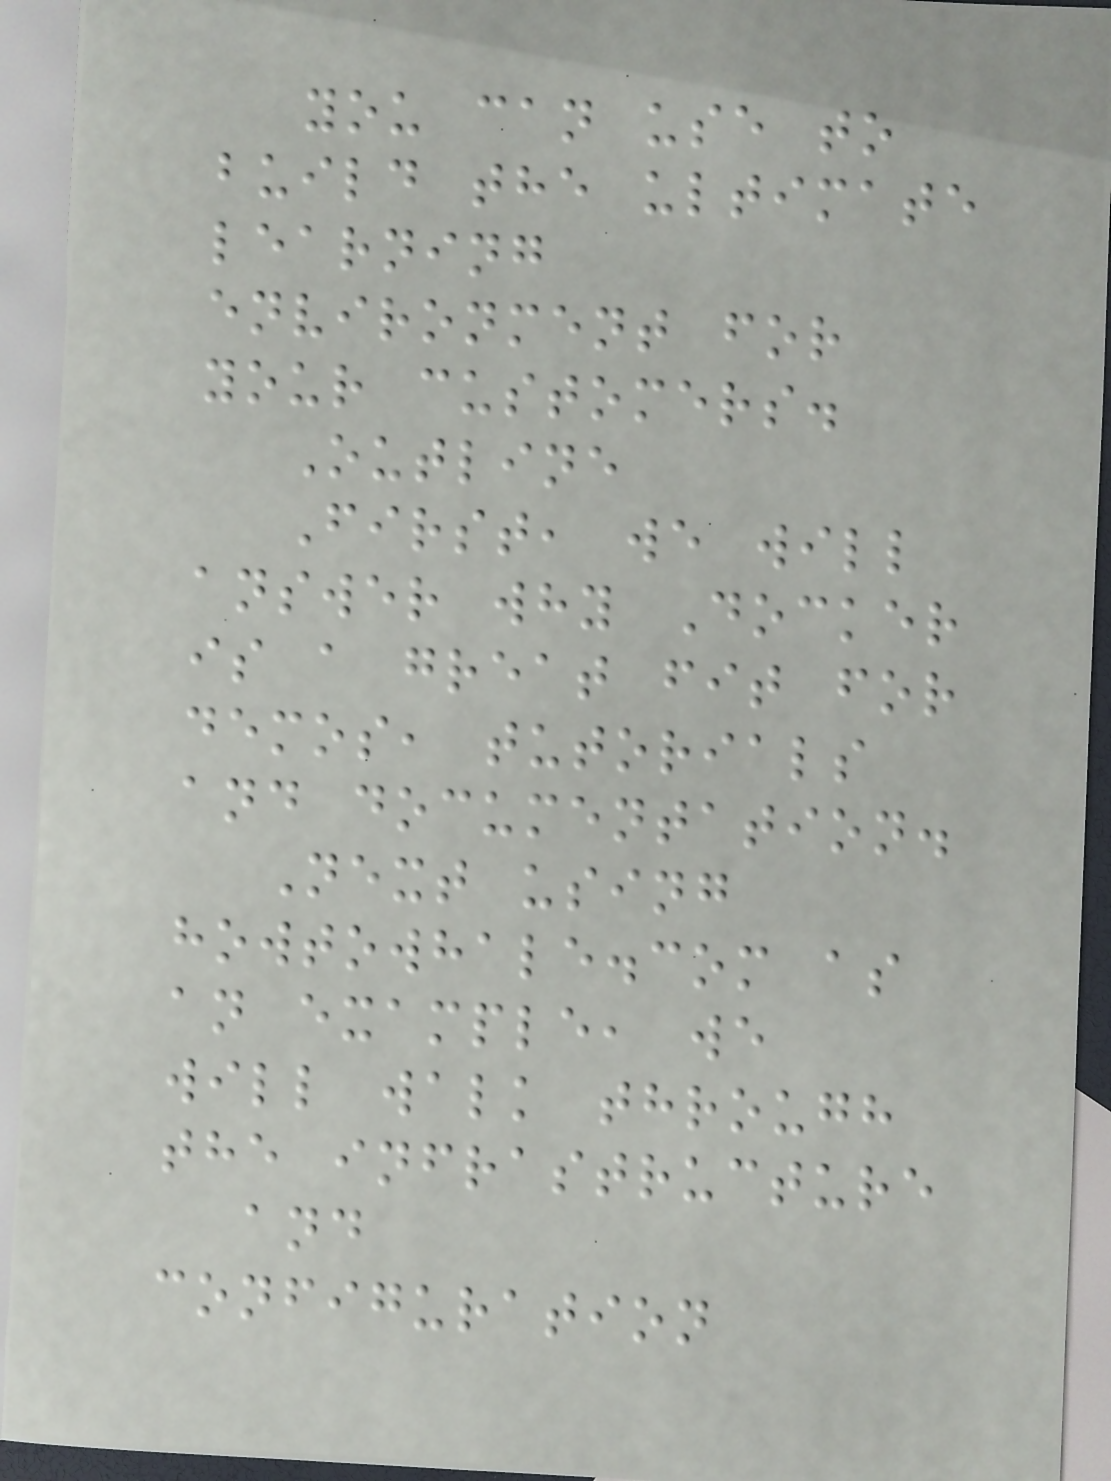you can use to
build the ultimate
learning
environment for
your customers.
Outline
First, we will
answer why Docker
is a great fit for
demos, tutorials
and documentation.
Next using
howtowhale.com as
an example, we
will walk through
the infrastructure
and
configuration
